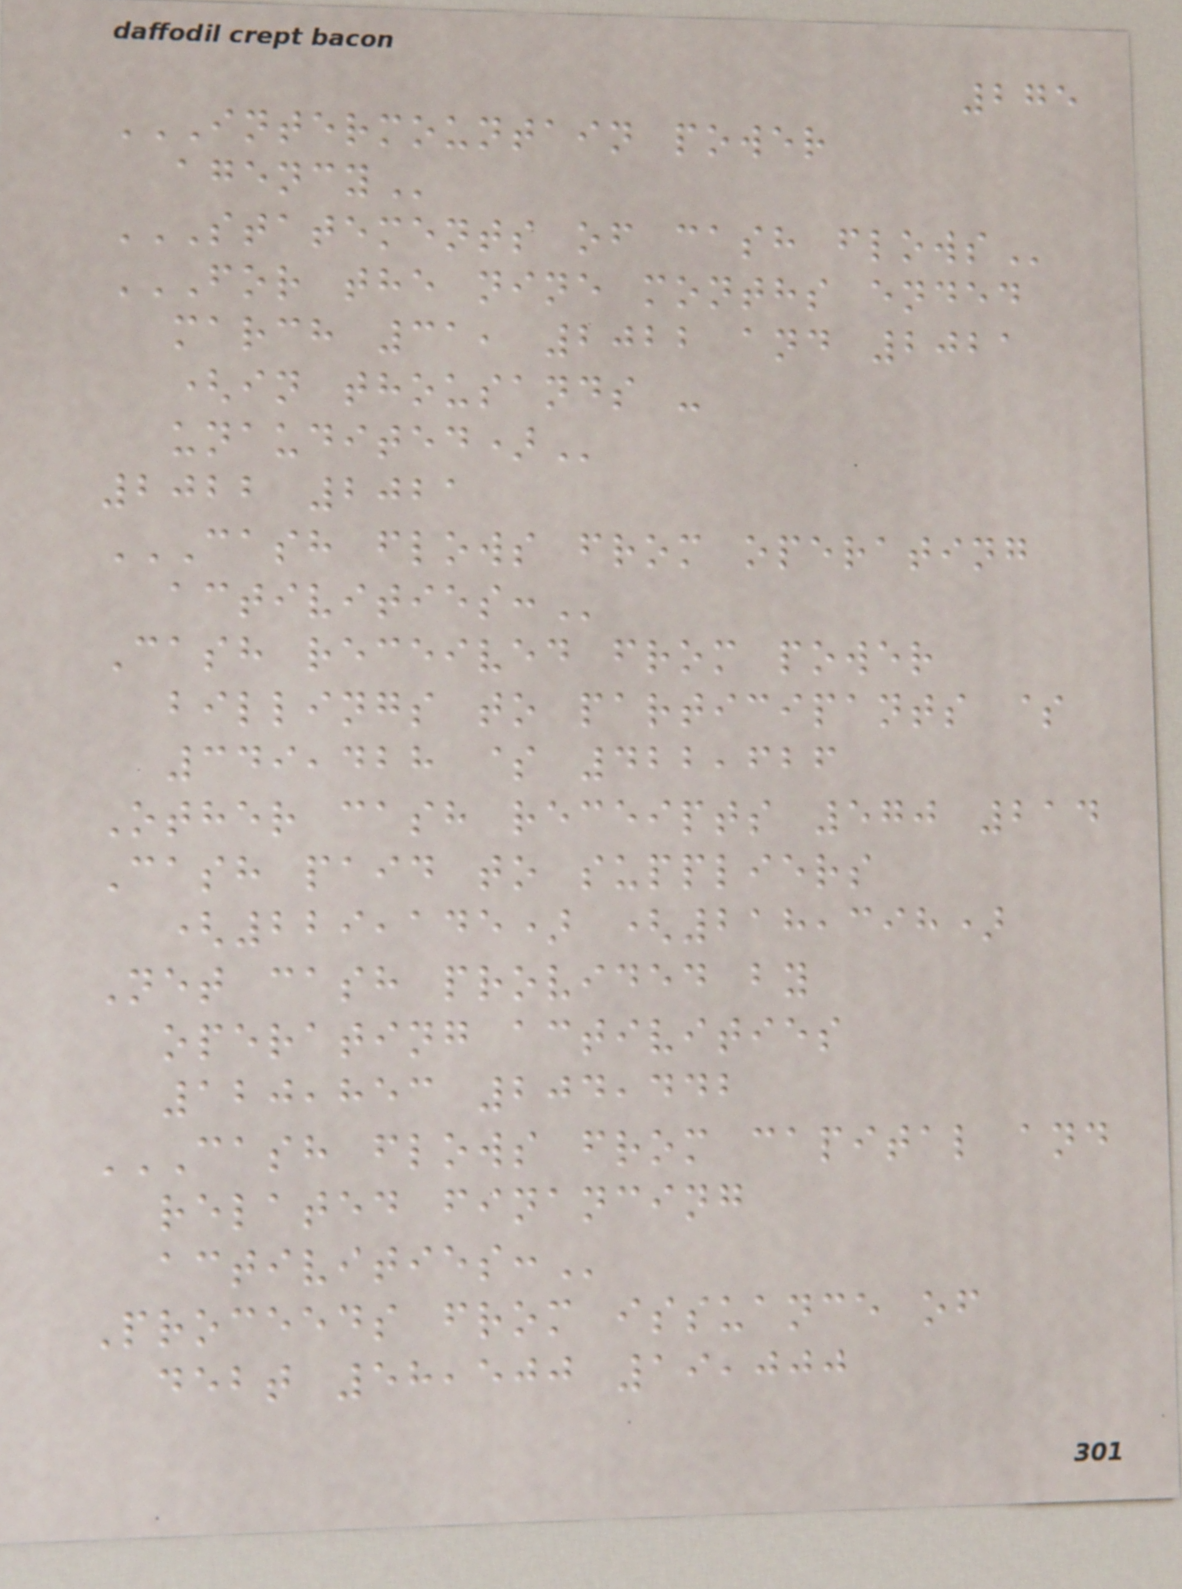275
INTERMOUNTAIN POWER
AGENCY
STATEMENTS OF CASH FLOWS
FOR THE NINE MONTHS ENDED
MARCH 31, 2022 AND 2021
(IN THOUSANDS -
UNAUDITED)
2022 2021
CASH FLOWS FROM OPERATING
ACTIVITIES:
Cash received from power
billings to participants $
349,428 $ 422,626
Other cash receipts 570 214
Cash paid to suppliers
(229,145) (218,398)
Net cash provided by
operating activities
120,853 204,442
CASH FLOWS FROM CAPITAL AND
RELATED FINANCING
ACTIVITIES:
Proceeds from issuance of
debt 58,500 19,000
